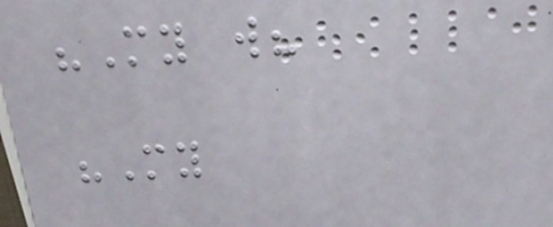"My will?
"My
